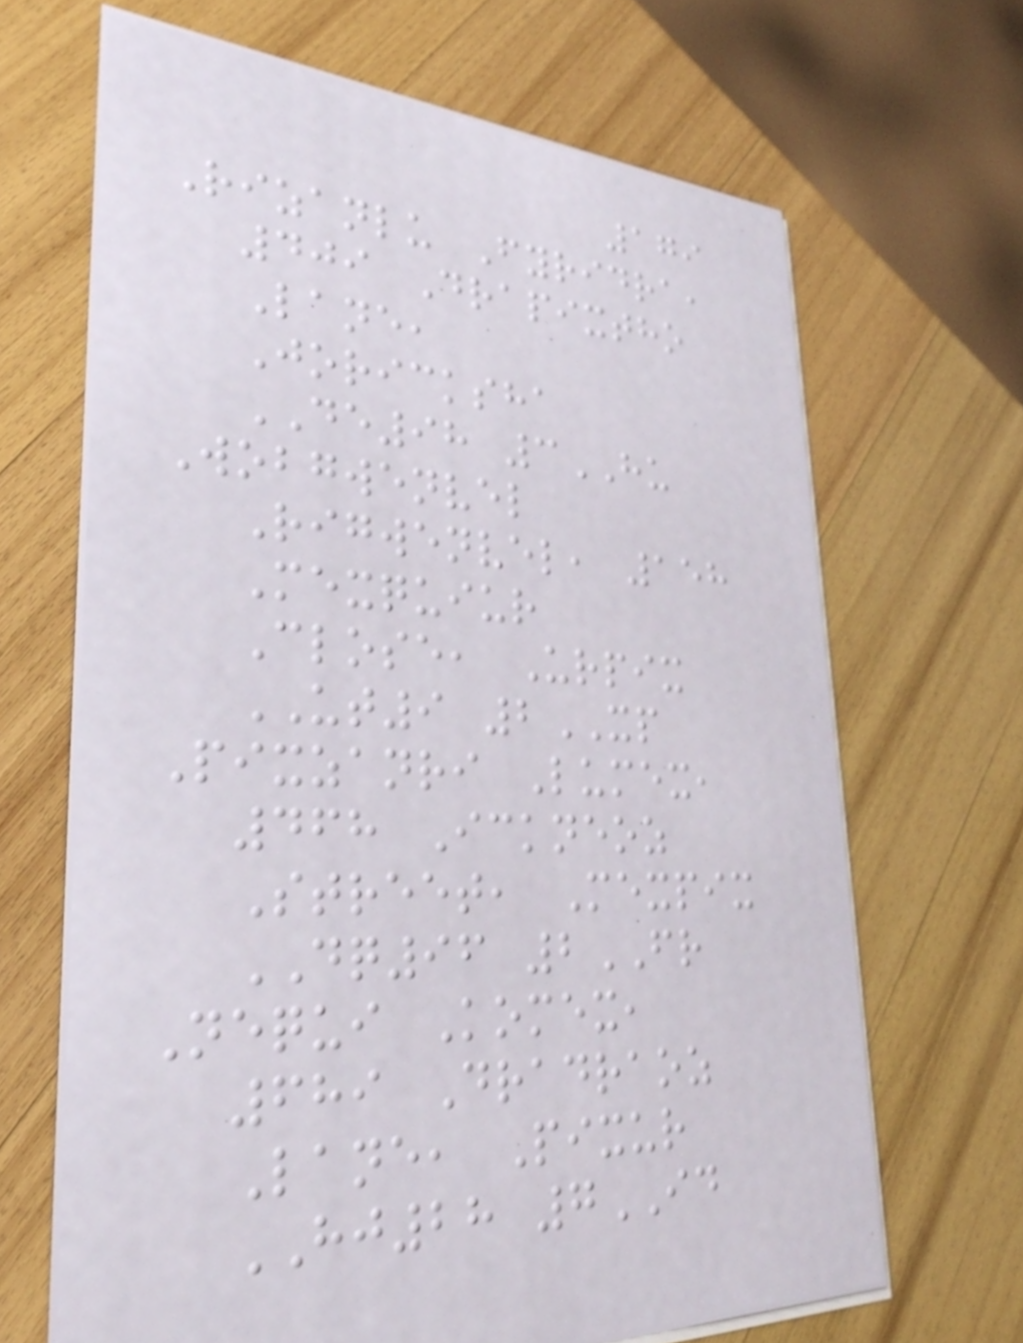179
Rizanlu Fyridra,
409 Drapixtho
Lane,
Joricksha
DE98 3HU
Wobgwenvel
Rigwenvel, 158
Mexquiur
Close, Urpix
UT9 2XP
Pixzanri Lumex,
468 Ickneoz
Street, Mexpix
DQ96 2FR
Nequi Komex,
689 Dradraoz
Lane, Pixur
HJ28 7ID
